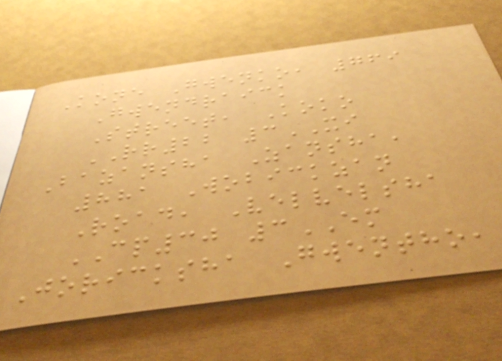Kone Gwenko, 769
Gwendraick
Street, Koko
RR22 3XI
Bazansha Zansha,
881 Wobickzan
Road, Velvelsha
CP30 3EM
Joricksha Gwentho,
